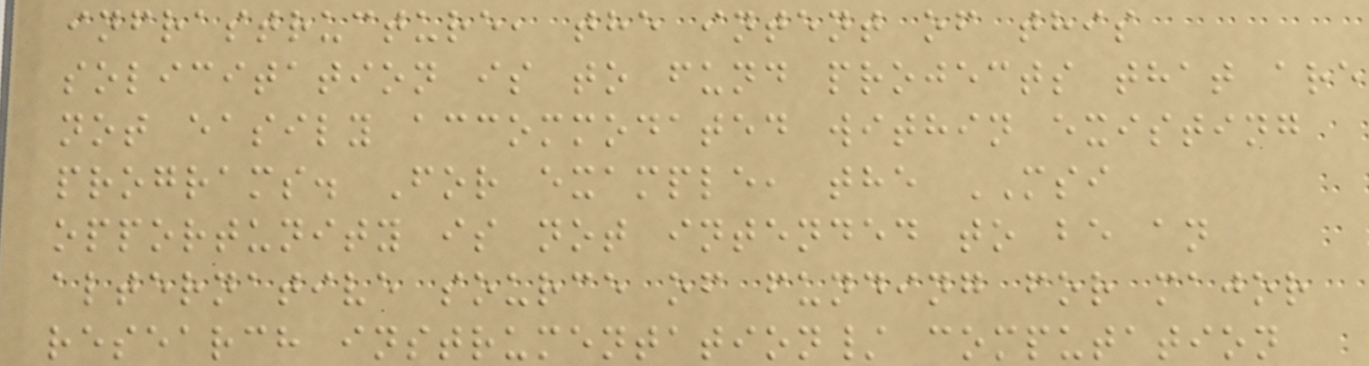infrastructure, the intent of this
solicitation is to fund projects that are
not easily accommodated within existing
programs. For example, the MSI
opportunity is not intended to be an
alternative source of funding for major
research instrumentation/ computation
